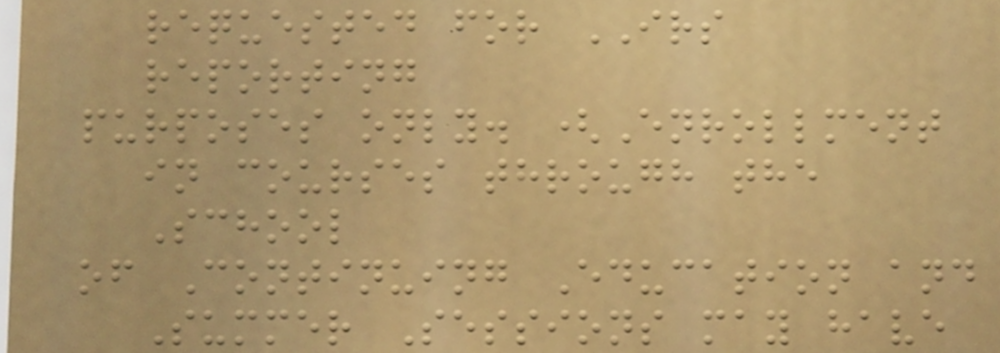requested for IRS
reporting
purposes only. (Enrollment
in courses through the
School
of Continuing Education and
Summer Sessions may have
